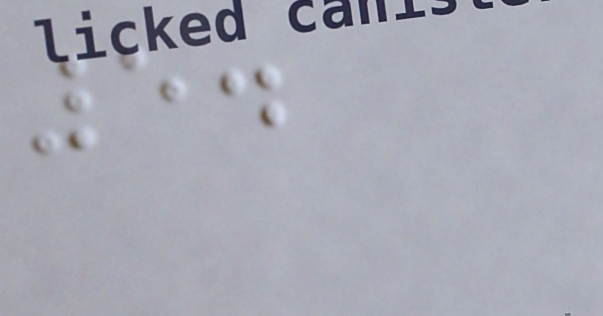5.
